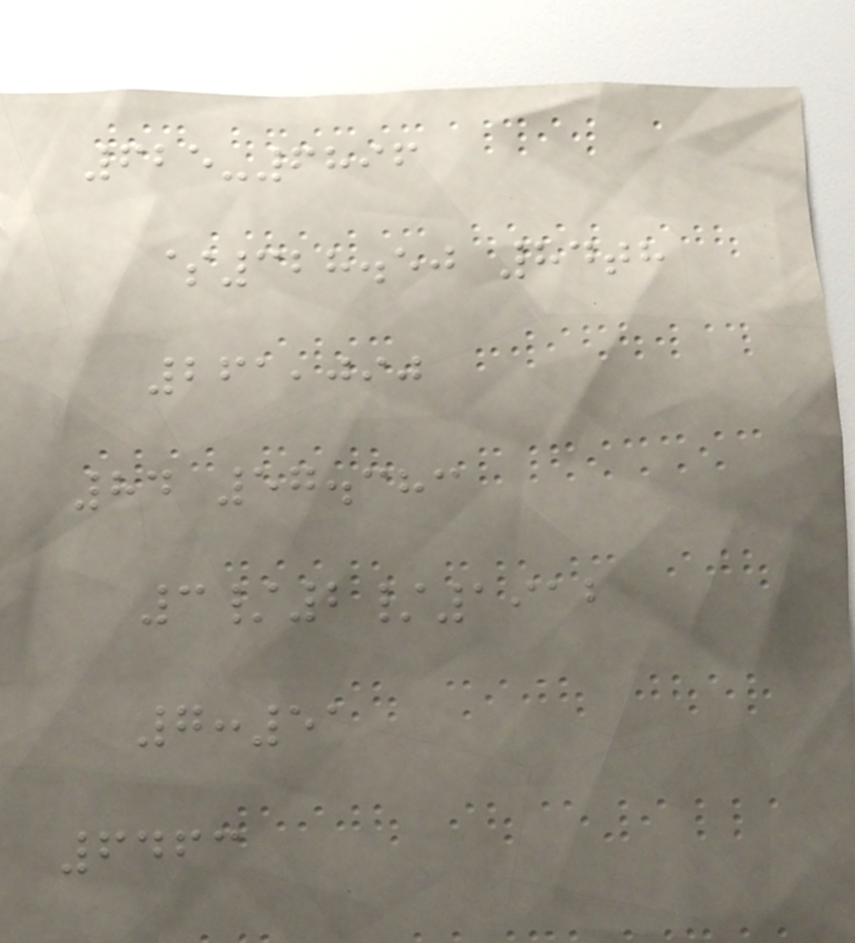625-6896
$328.50 84th
261,090
84 57.383
3/2/1912
7:51
6463
